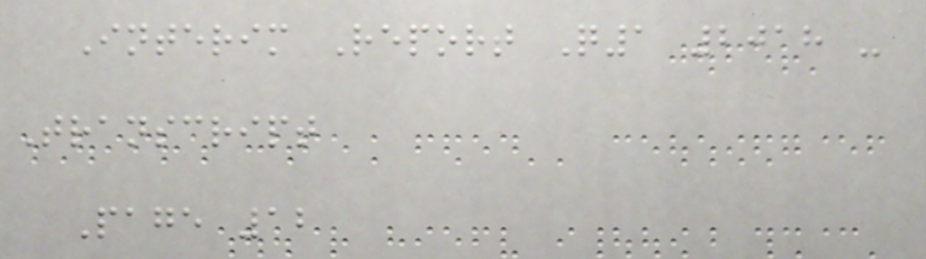Interim Report Q1 2018 -
Transcript
Page 12
